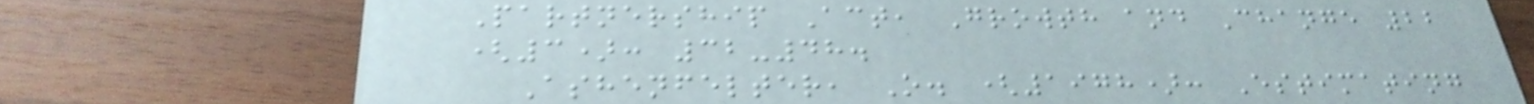Partnership Act, Growth and Change 22
(3): 32-48.
Ashenfelter, O. (1978): Estimating
